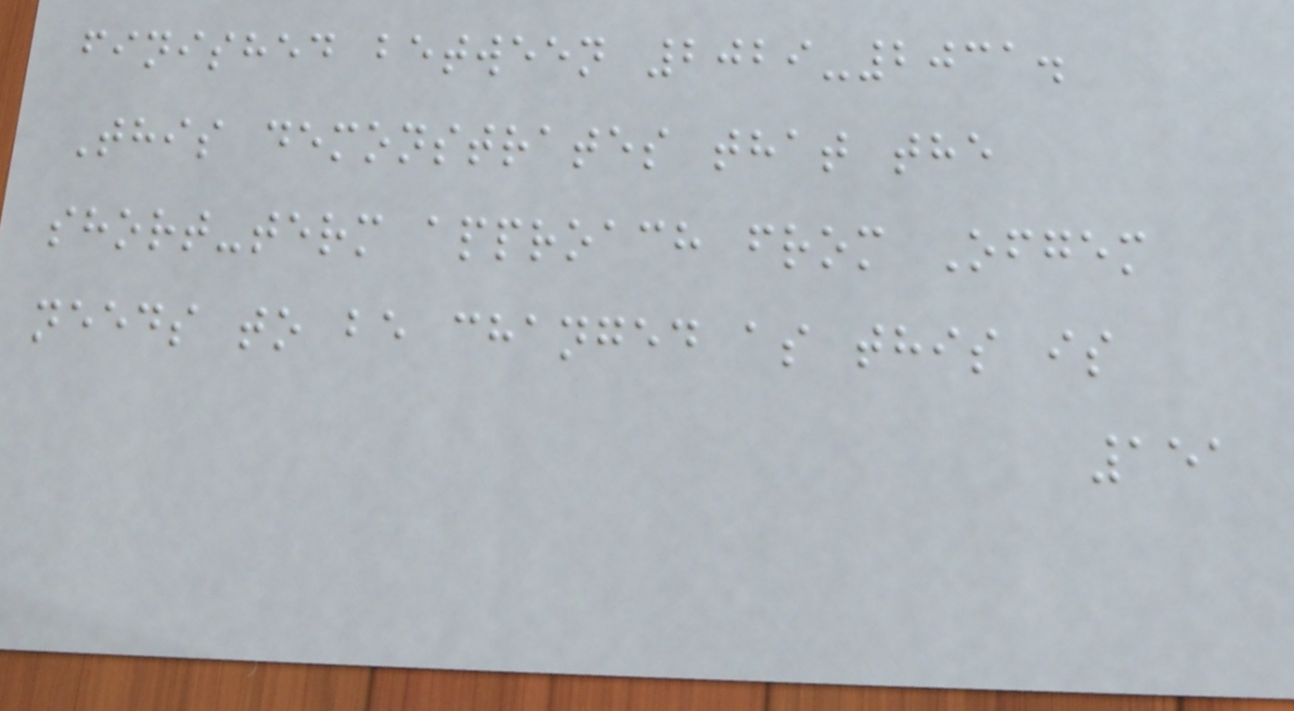finished between 2029-2031.
This demonstrates that the
short-term approach from Ofgem
needs to be changed as this is
151
